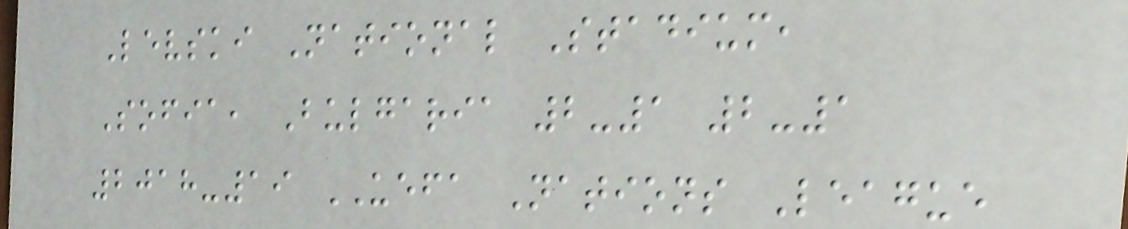Levski National Stadium,
Sofia, Bulgaria 2-1 2-1
2018-19 UEFA Nations League
